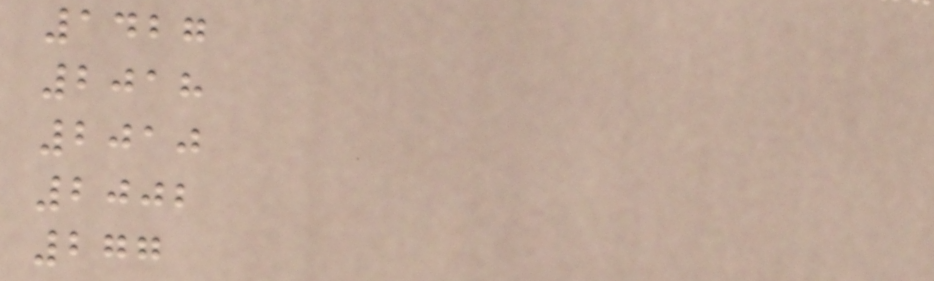1427
2018
2010
2002
277
